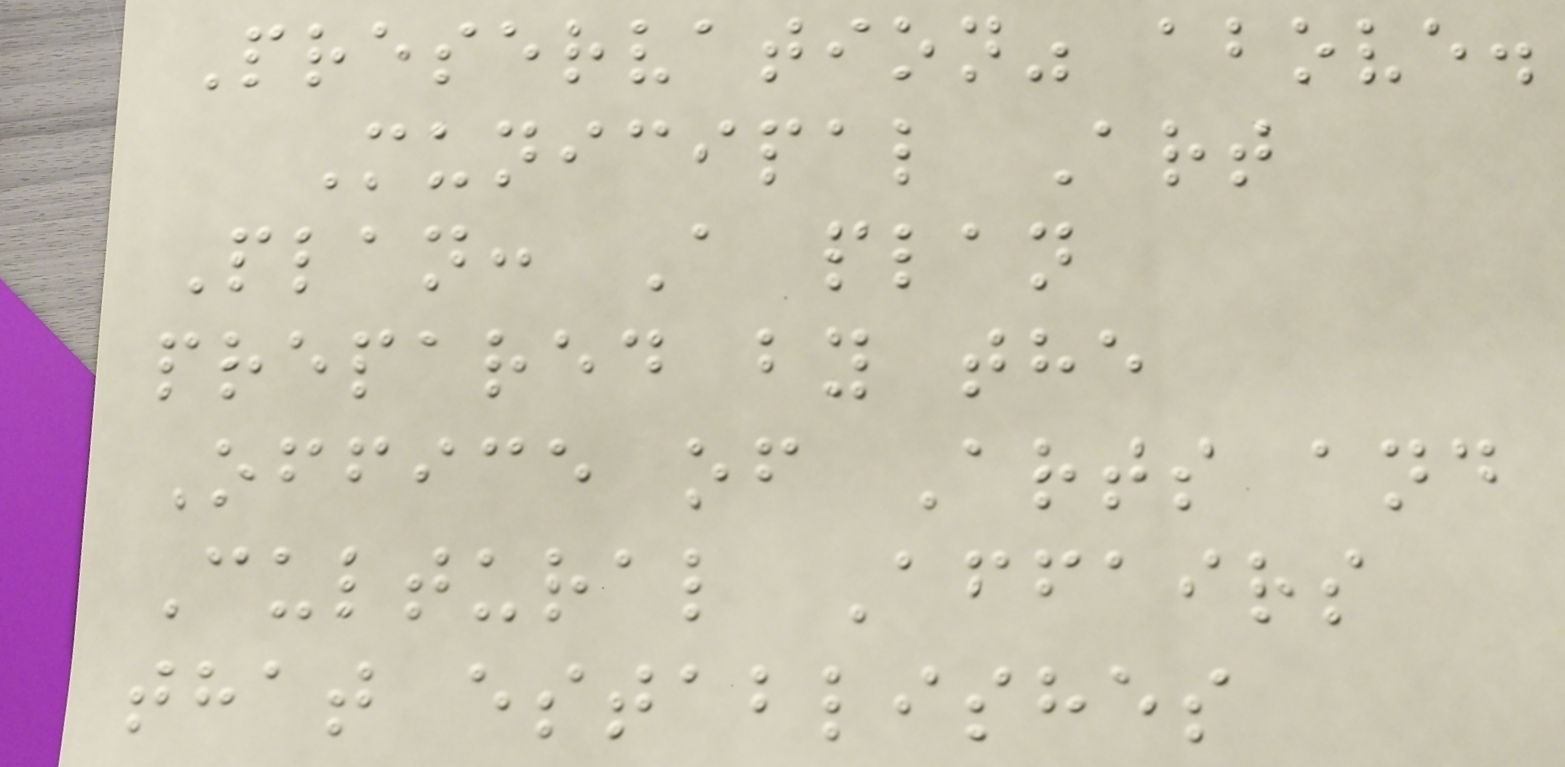Preservation" above.
Municipal Art
Plan: A plan
prepared by the
Office of Arts and
Cultural Affairs
that establishes
